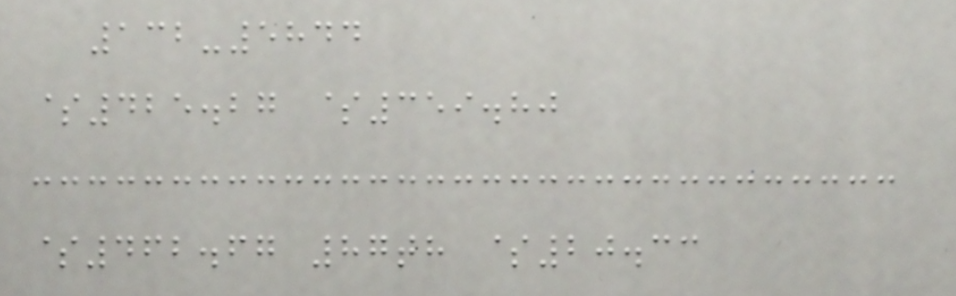132-5844
$425.27 $359.80
$462.67 87th $20.33
